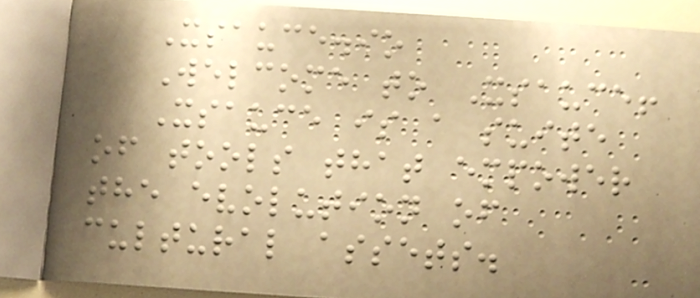Xsauce.io
Welcome to Xsauce!
Xsauce is a suite
of tools that empower
the evolution of
cultural assets.
